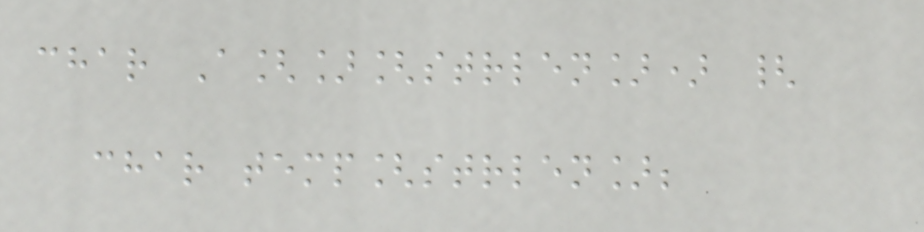char A[][strlen]) {
char temp[strlen];
